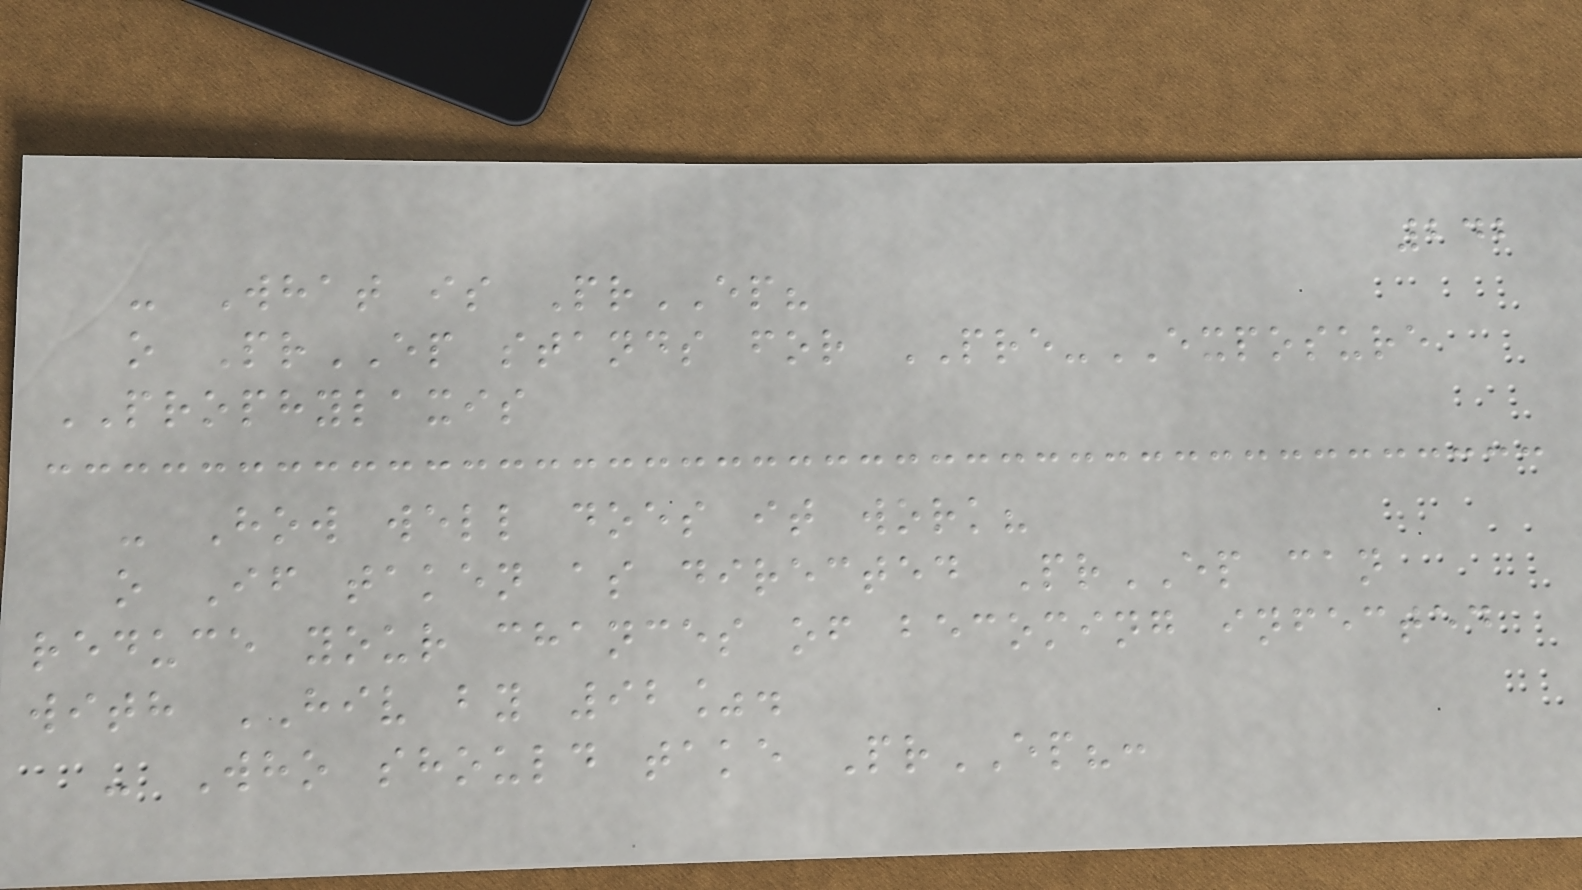242
- What is PrEP?
o PrEP stands for PRE-EXPOSURE
PROPHYLAXIS
- How well does it work?
o If taken as directed PrEP can
reduce your chances of becoming infected
with HIV by 92%.
- Who should take PrEP?:
